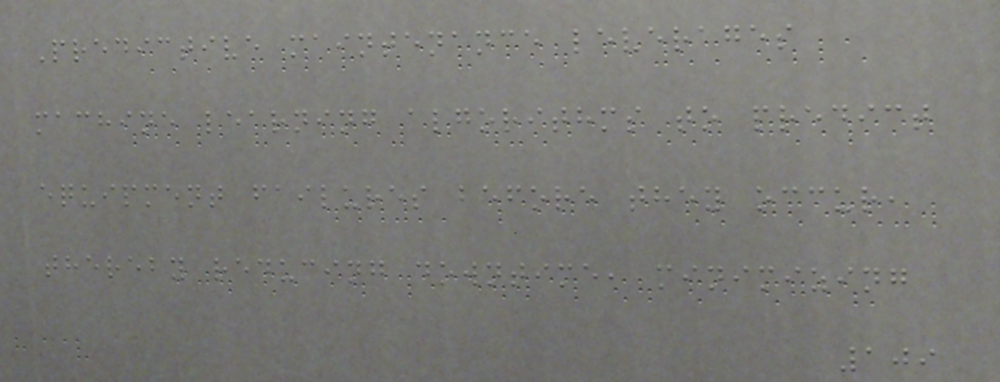Predictive maintenance leverages
machine learning algorithms to predict
equipment failures before they occur,
thereby reducing downtime, minimizing
109
